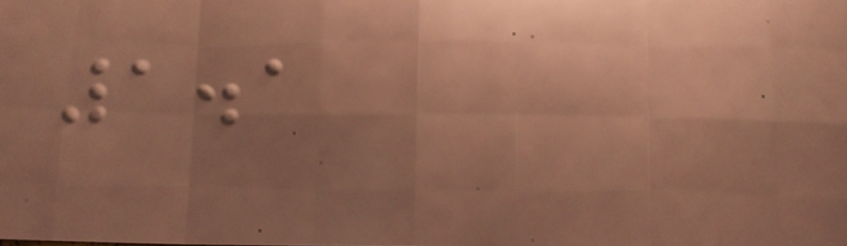1.1
